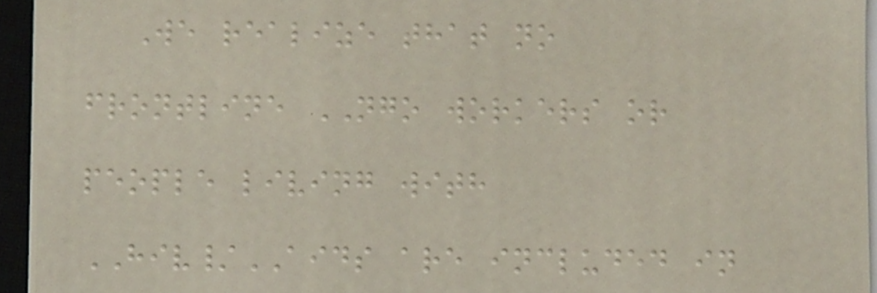We realize that no
frontline NGO workers or
people living with
HIV/AIDS are included in
